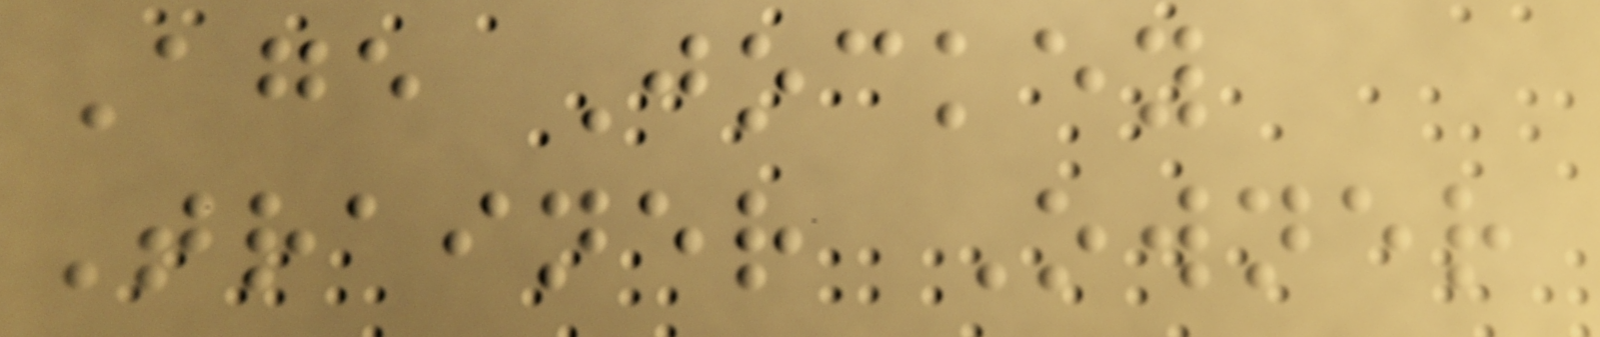Age Jockey
Trainer Owner
